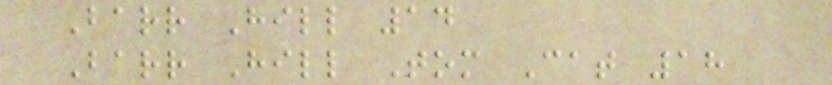Barr Hill 14
Barr Hill Tom Cat 18
